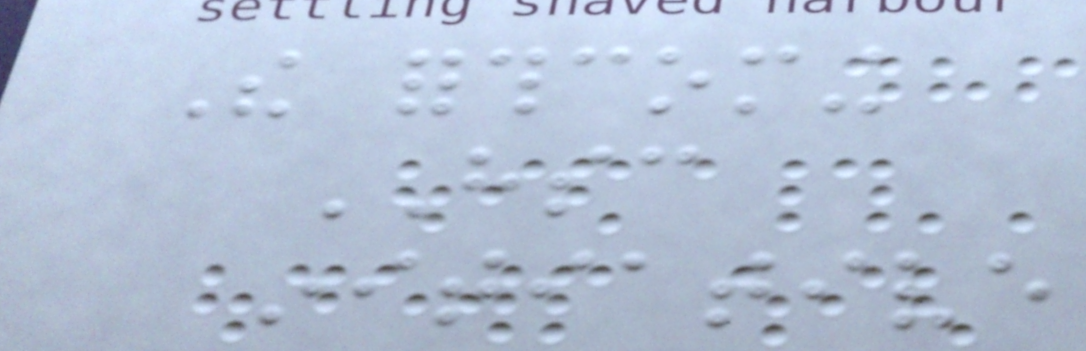The forthcoming
HSC
initiative
